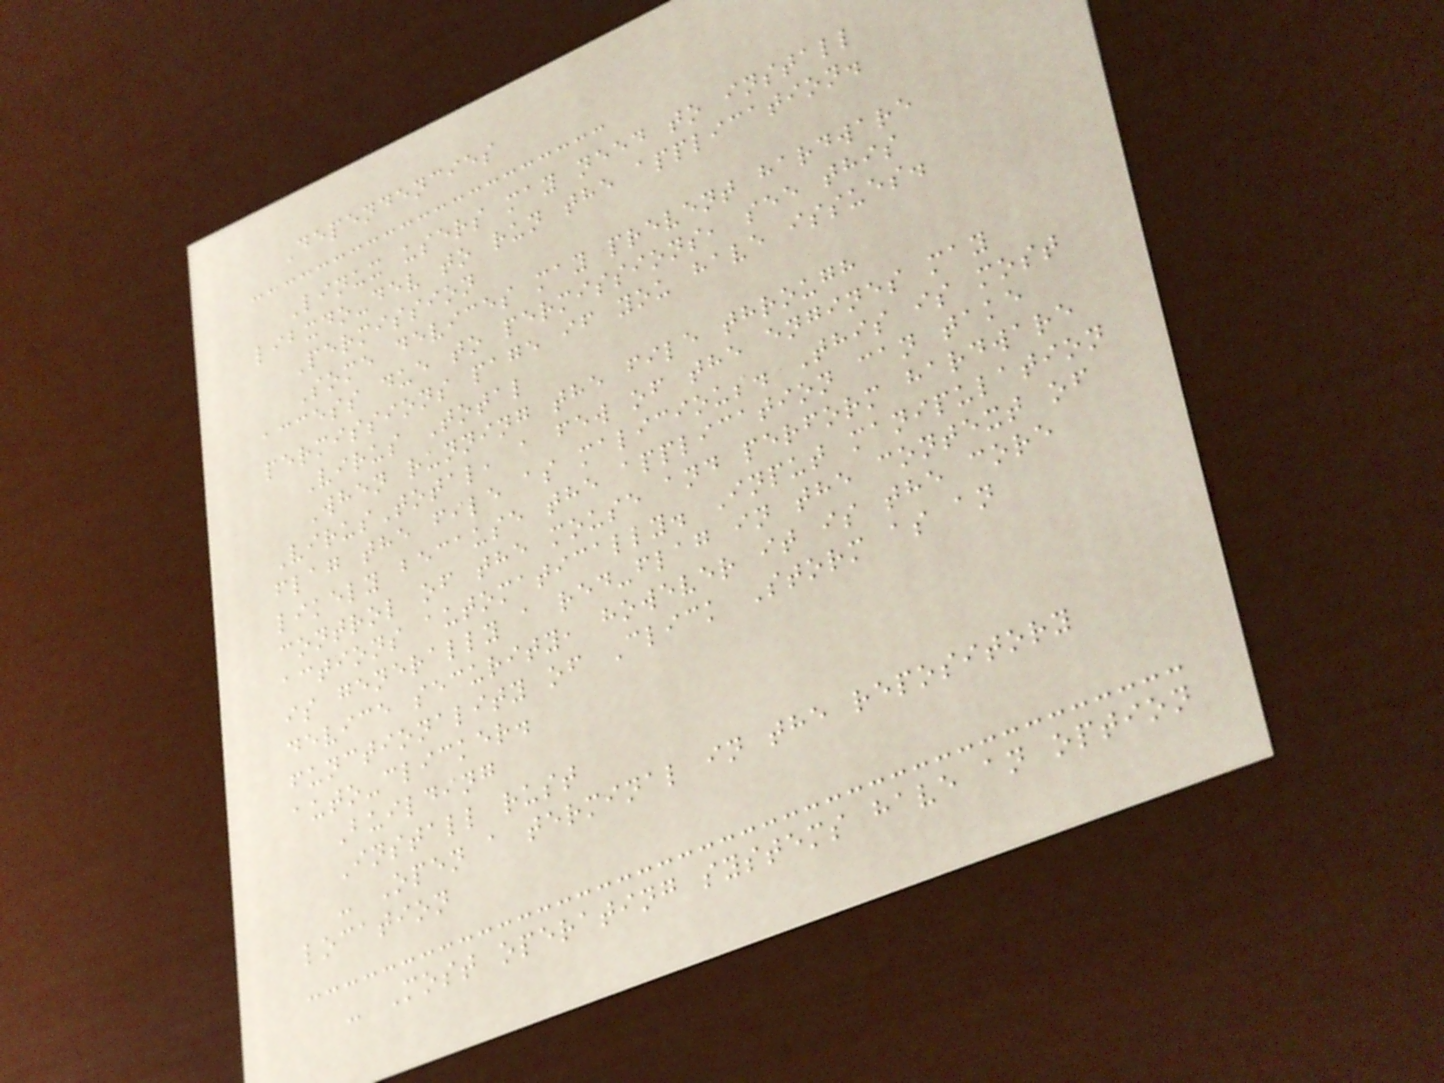Dependencies
Linux users may need to install
libxdo-dev to run the application.
Permission
Some devices may prevent hardware
access due to permissions, see this
permissions page if you have issues.
Virus Total
When running the file through
VirusTotal, a few of the engines may
flag the file as malicious. This is most
likely because the application can take
control of the mouse and perform hardware
actions automatically. Input manipulation
is generally a red-flag in the context of
device security, however it is the core
functionality of Click Storm as an
auto-clicker.
Building
Install rust
- Open a terminal in the repository
location
- Most operating systems have an option
